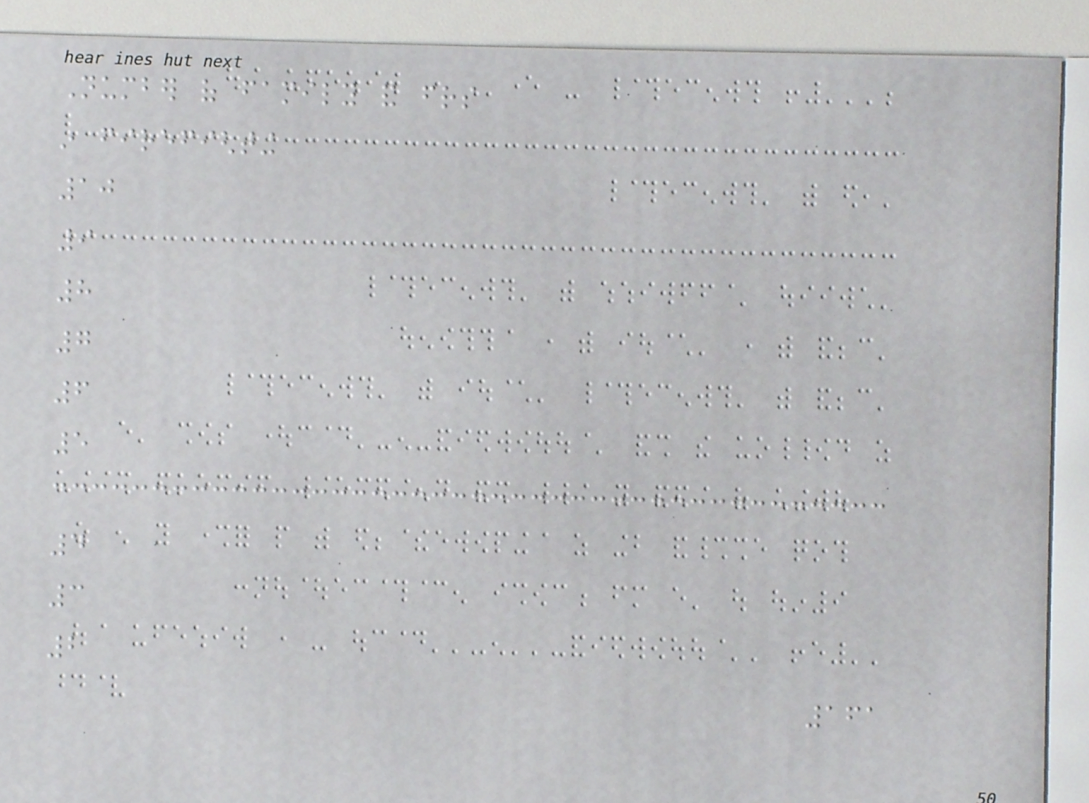Number of family and friends
in firefighting
10
9
8
7
6
5
4
3
2
161
